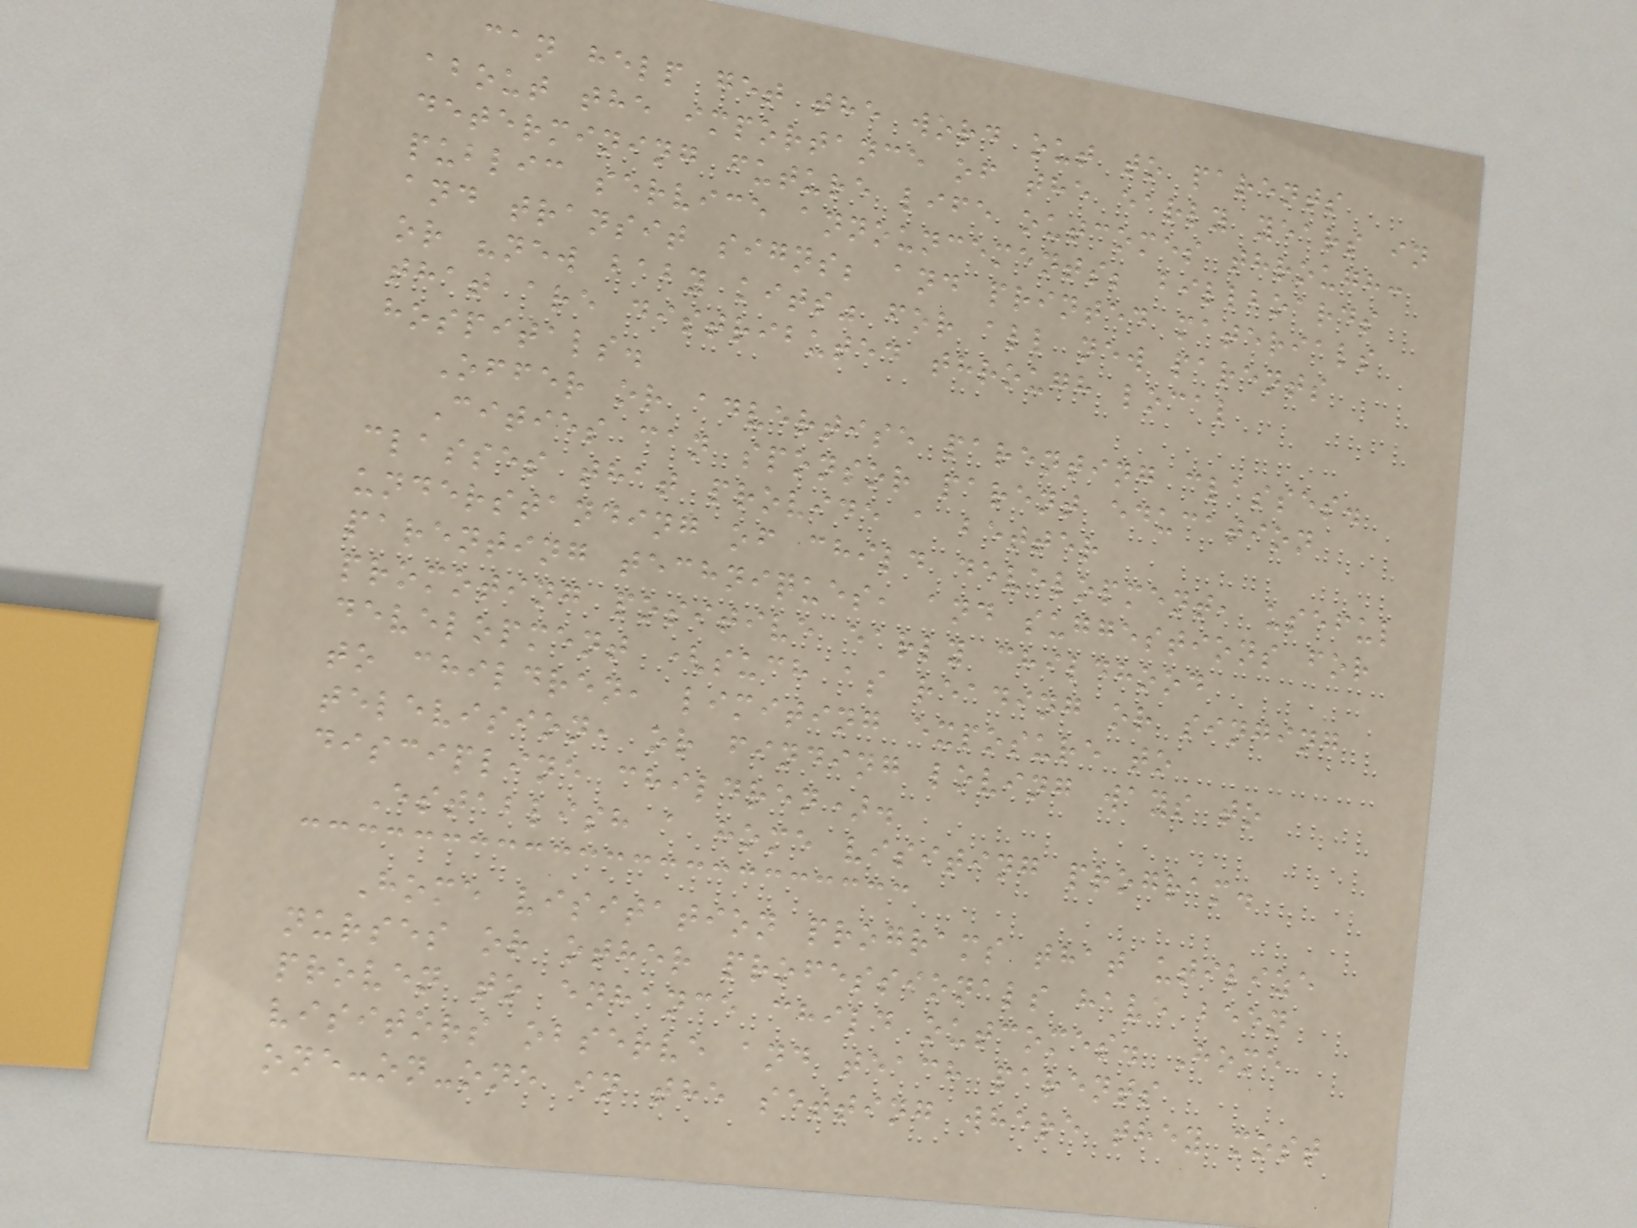can help get the word out to parents
about the importance of the early years in
determining future life outcomes through:
public service announcements; billboards
and transit signs; and printed materials
or "new baby kits" for all new parents
that are distributed through local
hospitals.
Offer or advertise parenting classes.
Cities can sponsor parent education
classes that provide a better
understanding of child development, useful
parenting techniques, and suggestions for
promoting positive early childhood
development (such as reading or singing
to children, limiting exposure to
television, or finding loving ways to
discipline children).
Establish a home visiting program.
Home visitation programs that utilize
nurses or other professionals have been
proven to enhance child outcomes. Home
visitors observe and teach parents
one-on-one in the setting where they most
